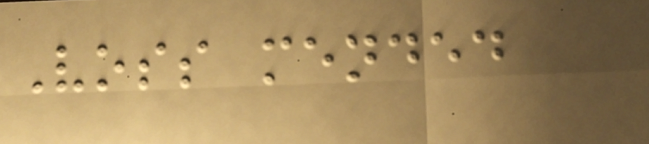Voss mended
